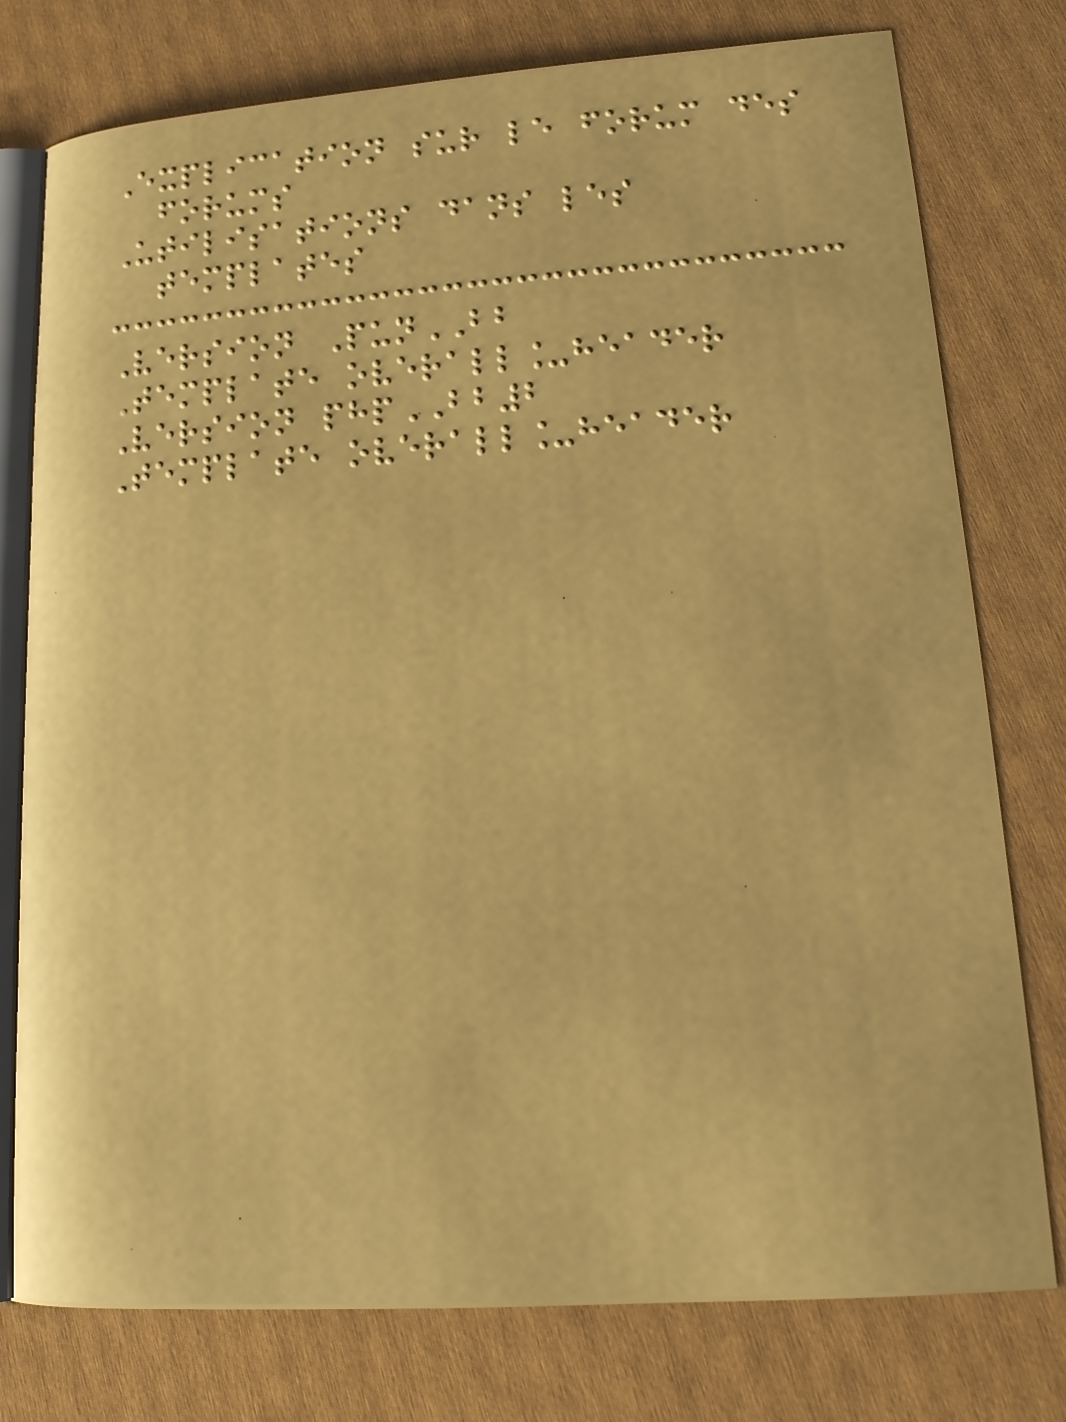Explication sur le forum des
forums
Utilisations dans les
templates
Version PunBB
Template overall_header
Version phpBB2
Template overall_header
